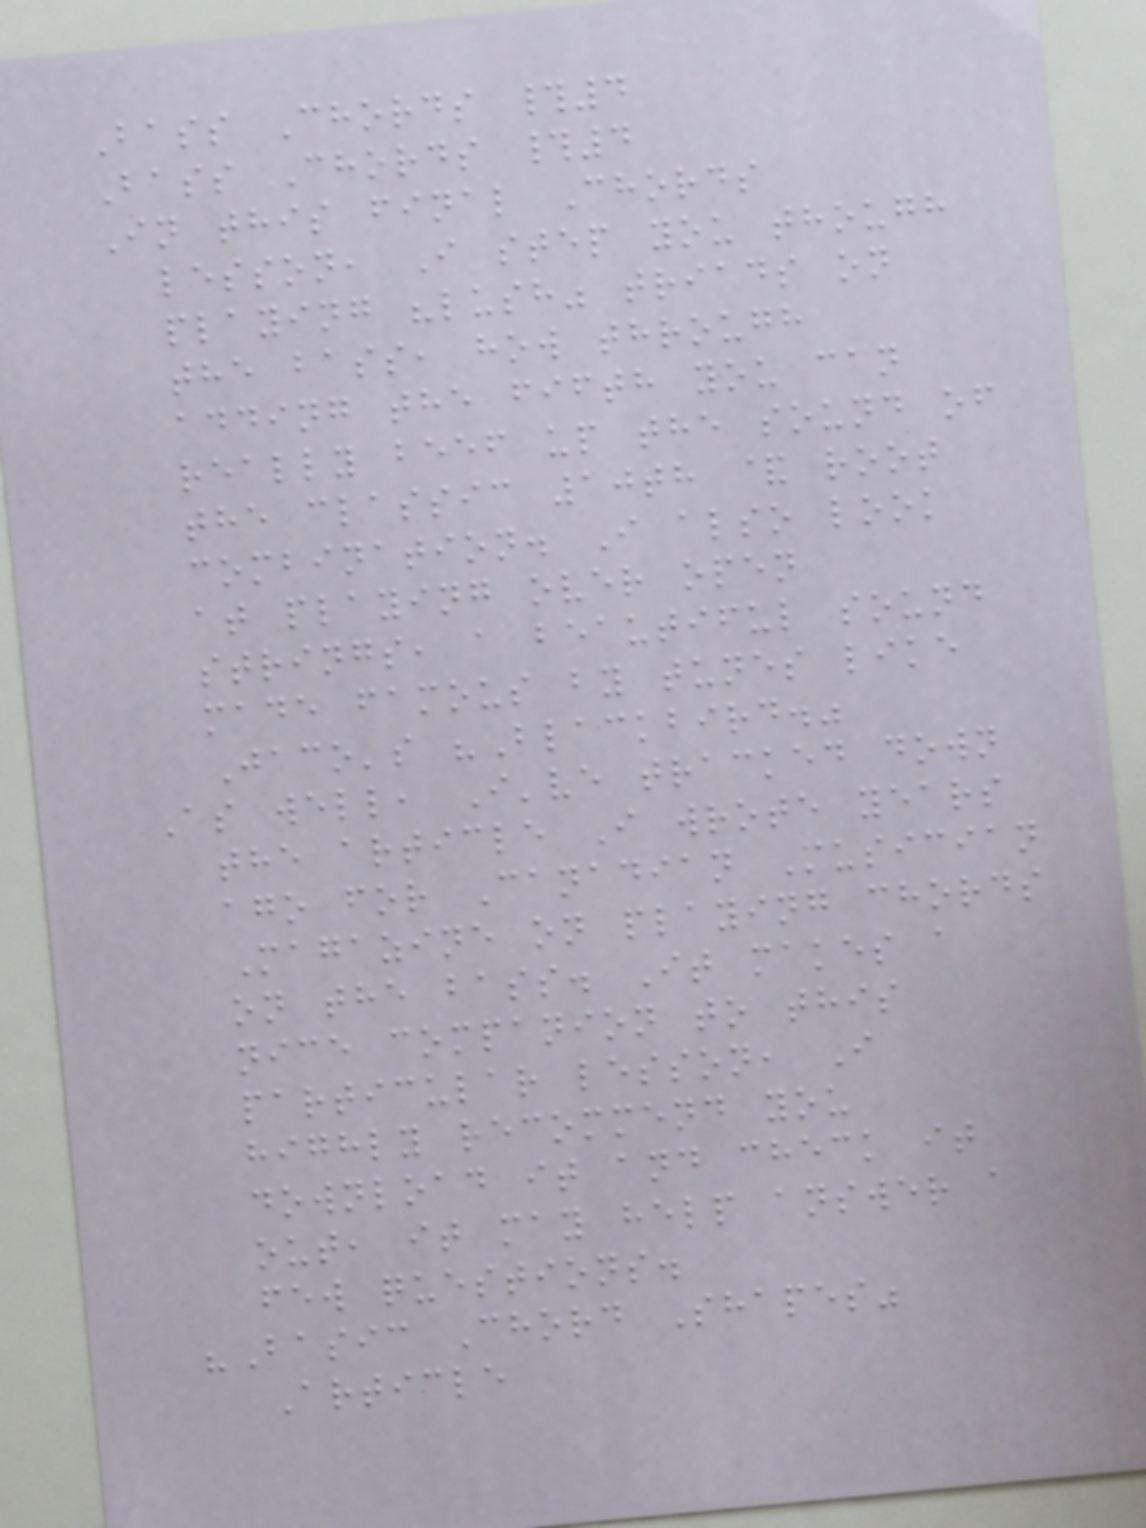Bass Chords #4
Bass Chords #4
In this final Chords
lesson, I step you though
playing "lush" triads on
the bass, how through
adding the fifth you can
really beef up the sound of
the classic 10th & root
combination. I also look
at playing over open
strings, a beautiful sound
made famous by tunes like
Jaco's "Blackbird."
As well, I've tracked down
the article I wrote years
ago for Canadian Musician
Magazine on playing chords
on the bass. It makes a
nice companion to this
particular lesson, I
highly recommend you
download it and check it
out, it may help answer a
few questions.
"Basic Chord Shapes"
Article
